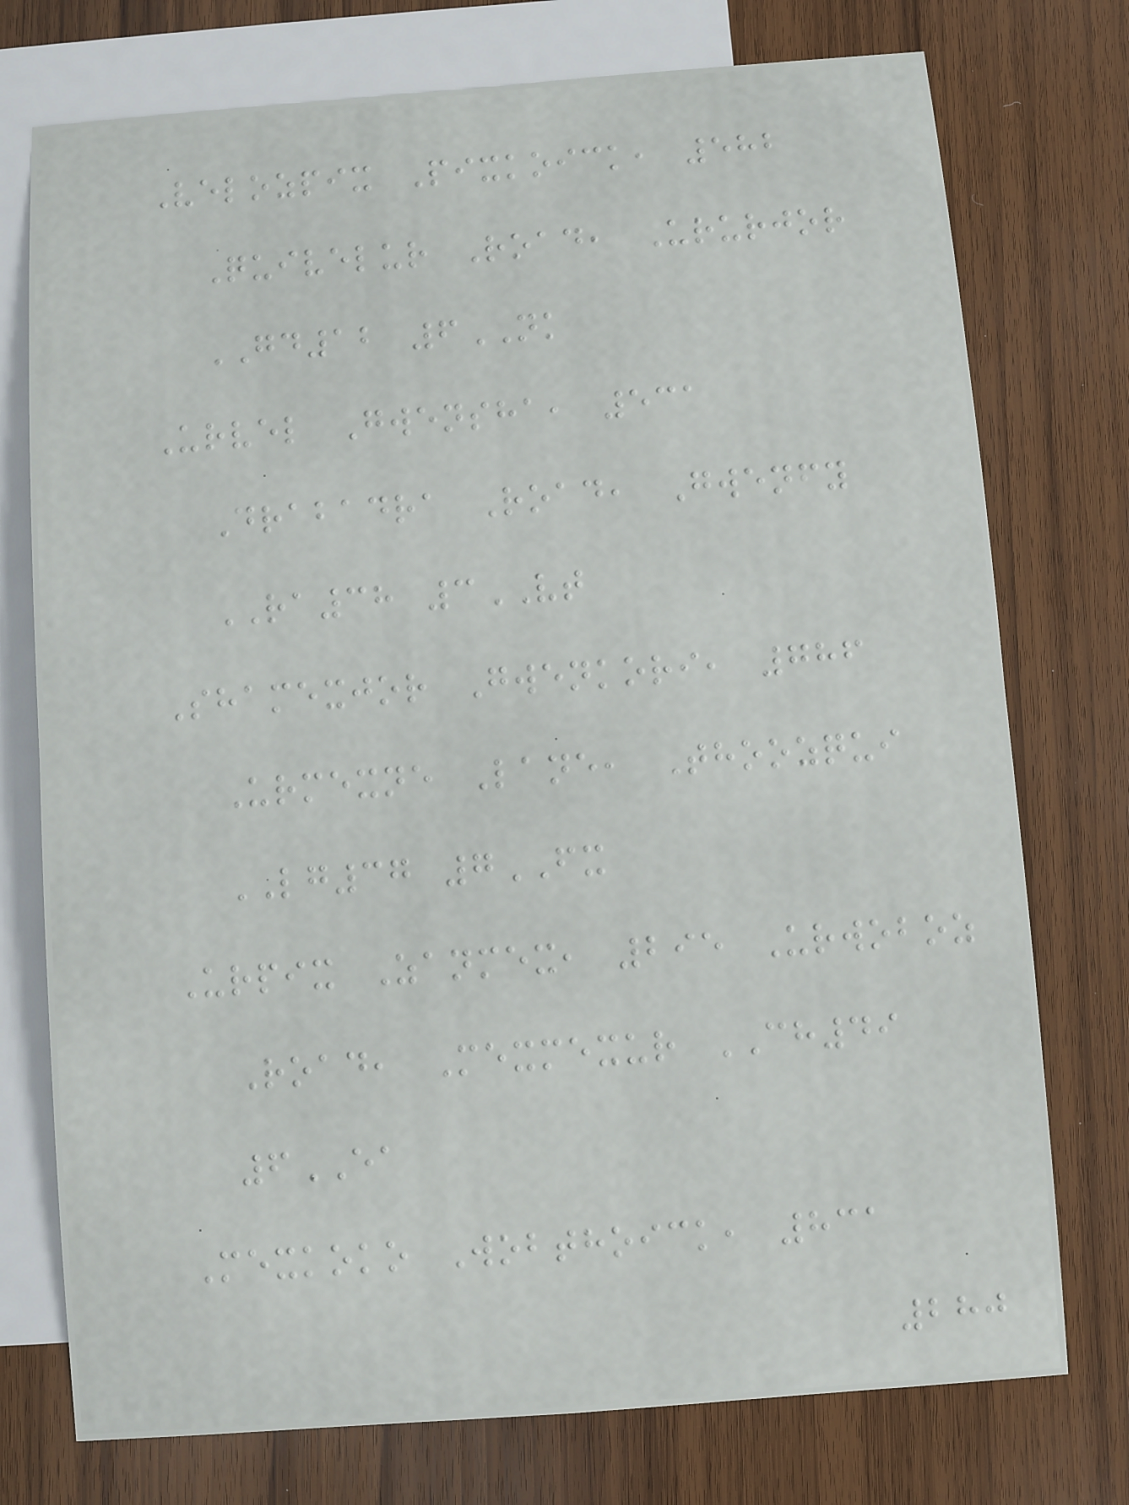Velozpix Pixkoick, 582
Quivelur Road, Ururjor
GD12 6NK
Urvel Gwensha, 531
Drabadra Road, Gwenfy
RA38 3VT
Shamexjor Gwenkori, 786
Urmexne Lane, Thoozqui
LG37 7FX
Urpix Zanmex, 295 Urwoboz
Road, Mexmexur CH49
6EA
Mexkoko Wobthoick, 831
280
